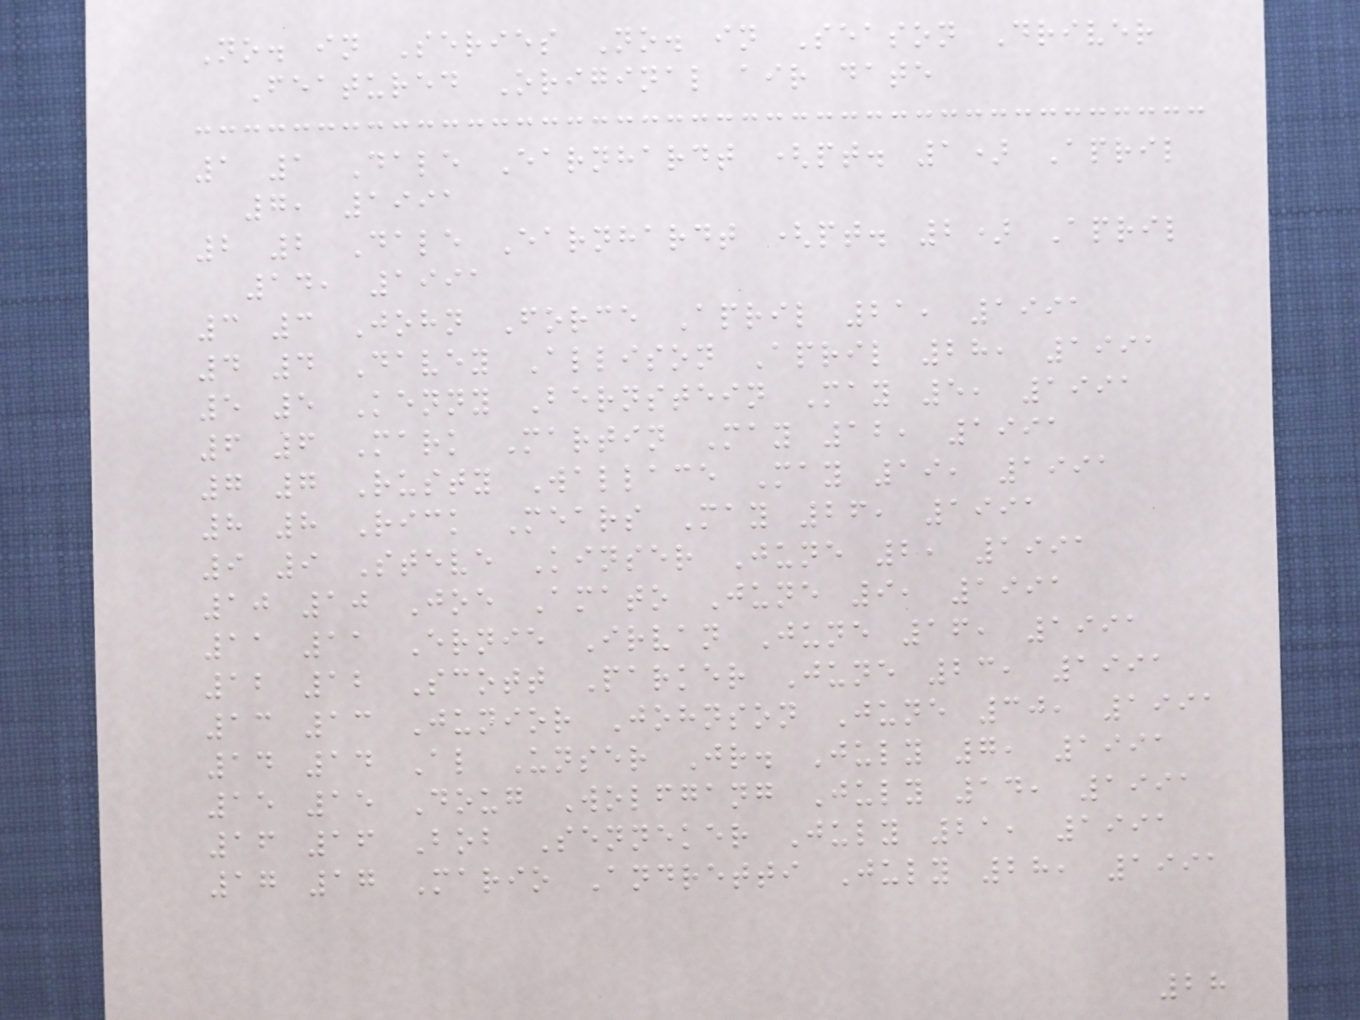No. in Series No. in Season Driver
Featured Original air date
1 1 Dale Earnhardt (pt. 1) April
7, 1991
2 2 Dale Earnhardt (pt. 2) April
14, 1991
3 3 John Force April 21, 1991
4 4 Davey Allison April 28, 1991
5 5 Kenny Bernstein May 5, 1991
6 6 Mark Martin May 12, 1991
7 7 Rusty Wallace May 19, 1991
8 8 Rick Mears May 26, 1991
9 9 Steve Kinser June 2, 1991
10 10 Joe Amato June 9, 1991
11 11 Ernie Irvan June 16, 1991
12 12 Scott Parker June 23, 1991
13 13 Junior Johnson June 30, 1991
14 14 Al Unser Jr. July 7, 1991
15 15 Doug Wolfgang July 14, 1991
16 16 Bob Senneker July 21, 1991
17 17 Mario Andretti July 28, 1991
28
